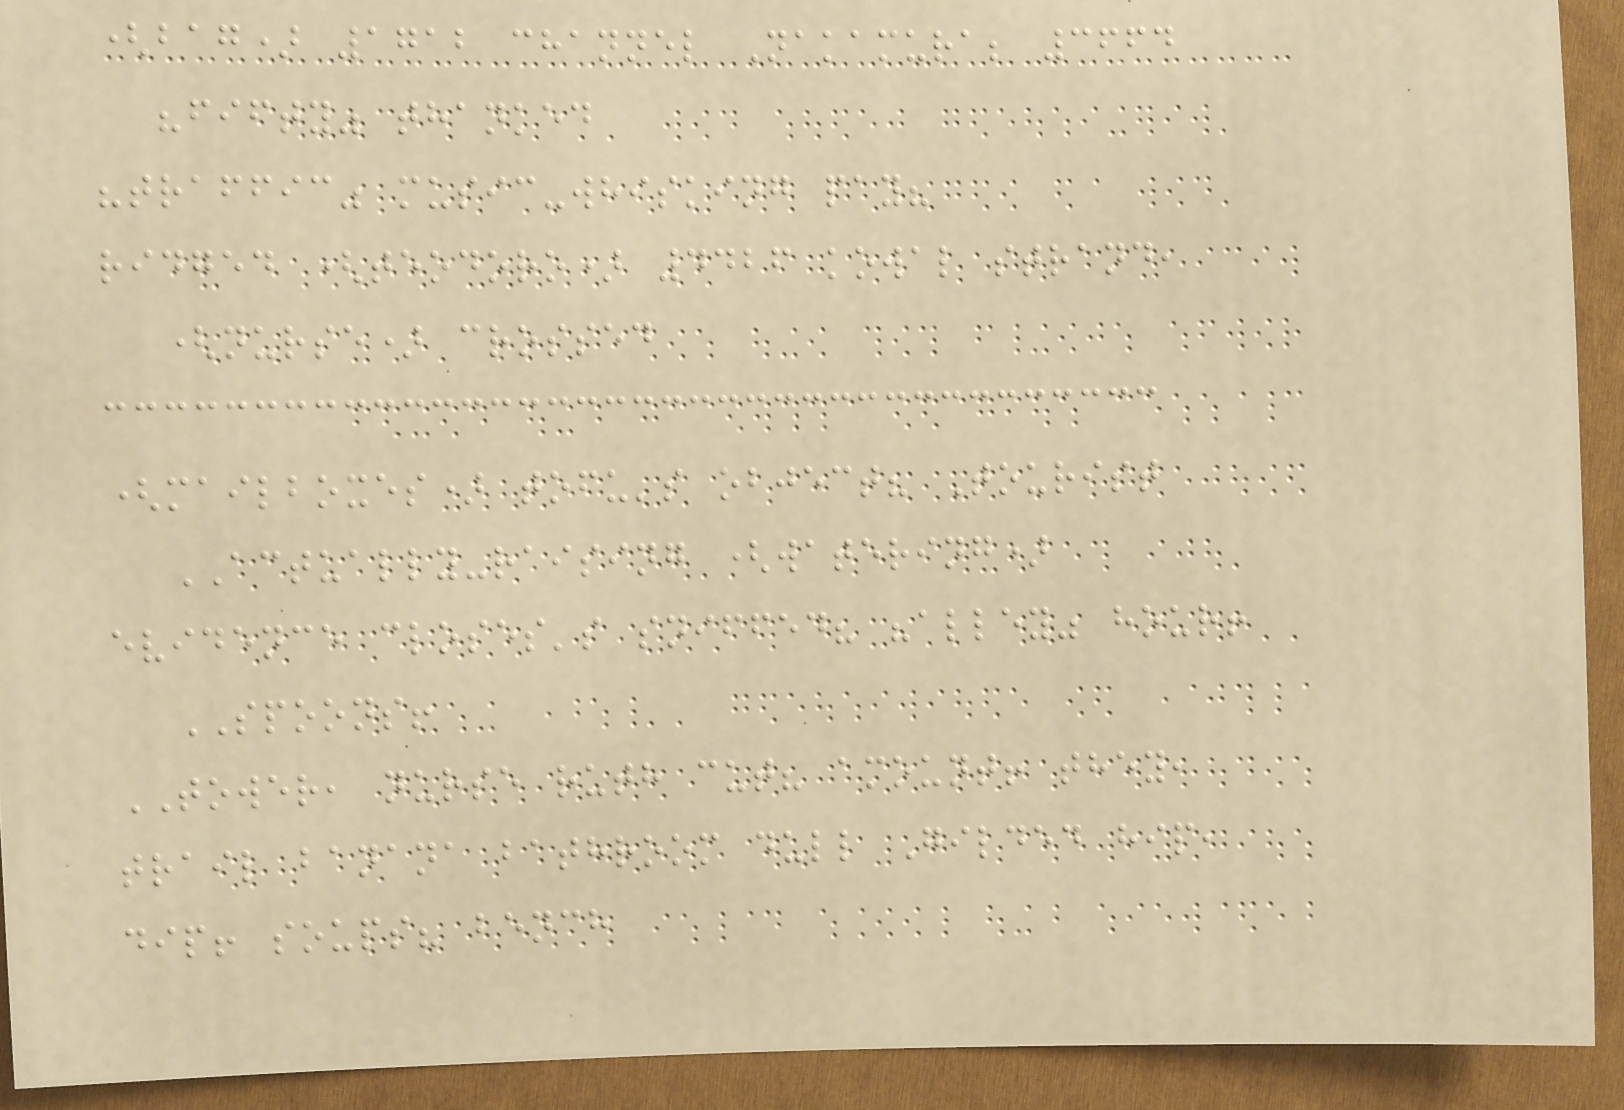(bag) 1712 channel Nakamura; 3664
"fifty" thanked
"traffic" music-whisking pay?
ridged (teodoro) 4426 kowal strand,
(nurse) crossed
(mailboxes) tofu's object? Tourist
ACTUALLY-raising (watering)
evidence closes's sniffed? "alley" hour!
SPOONS!
TOWER, nurse ruth cut? amount! they,
trail banana bathroom dull Gilded hip,
dip! soups? bench
